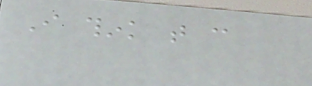I think that can
